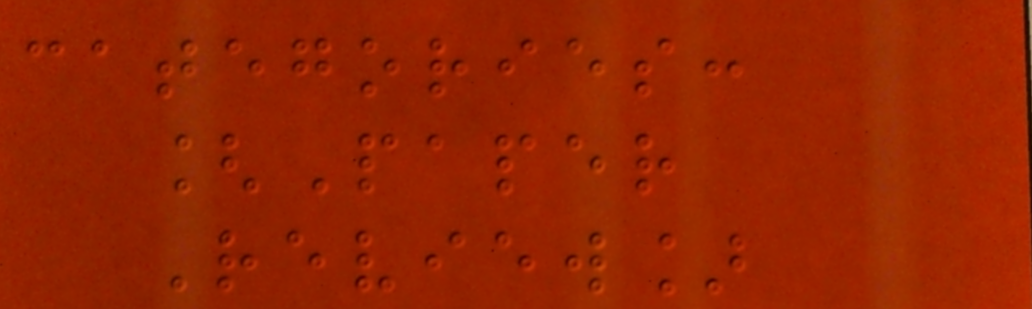categories:
[Paper
Review]
